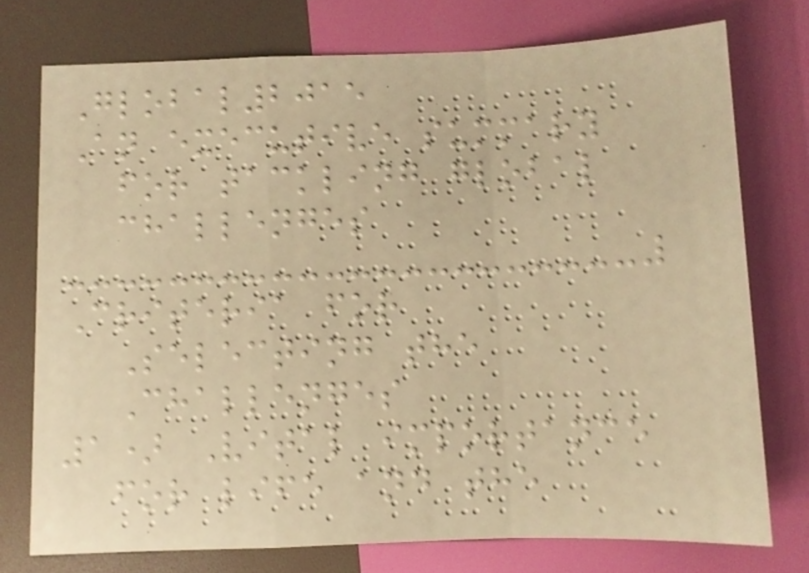Global2015
An executive summary
for tackling global
challenges
Criteria for
Selecting the
Challenges
1) Vital importance
for life and the
